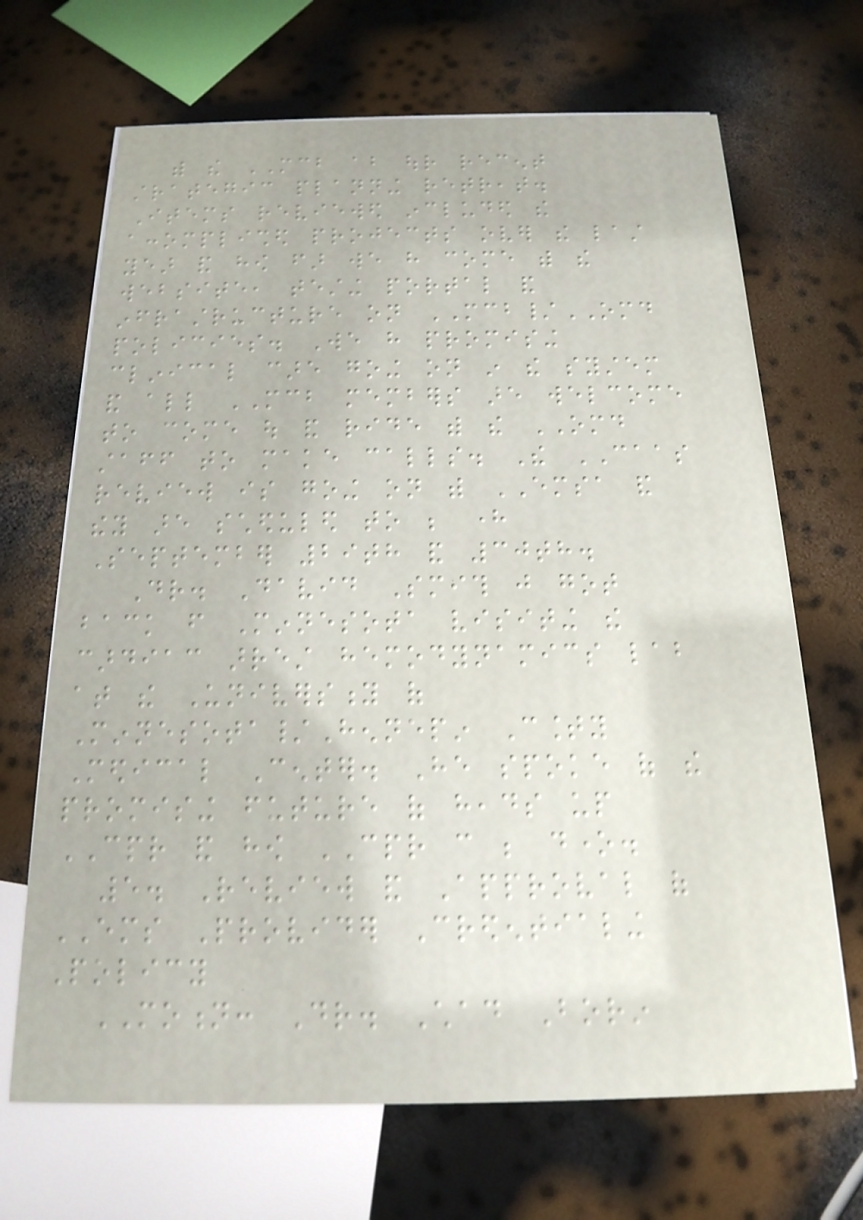with the MCB about our recent
strategic planning retreat.
Items reviewed included the
accomplished projects over the last
year and how far we have come with the
website, testing portal and
infrastructure on MCB/OMD
policies. We have promising
clinical care going on in the system
and all MCB members are welcome
to come out and ride with the OMD
staff to make calls. The CAAS
review is going on with EMSA and
they are scheduled to be here
September 29th and 30th.
Dr. David Smith just got
back from Minnesota visiting the
cardiac arrest hemodynamics lab
at the University of
Minnesota/Hennepin County
Medical Center. He spoke of the
promising future of heads up
CPR and how CPR can be done.
5. Review and Approval of
EMS Provider Credentialing
Policy
MOTION: Dr. Chad Borin
